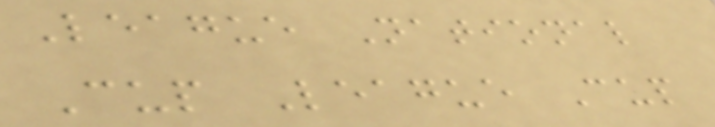League National
Cup League Cup
